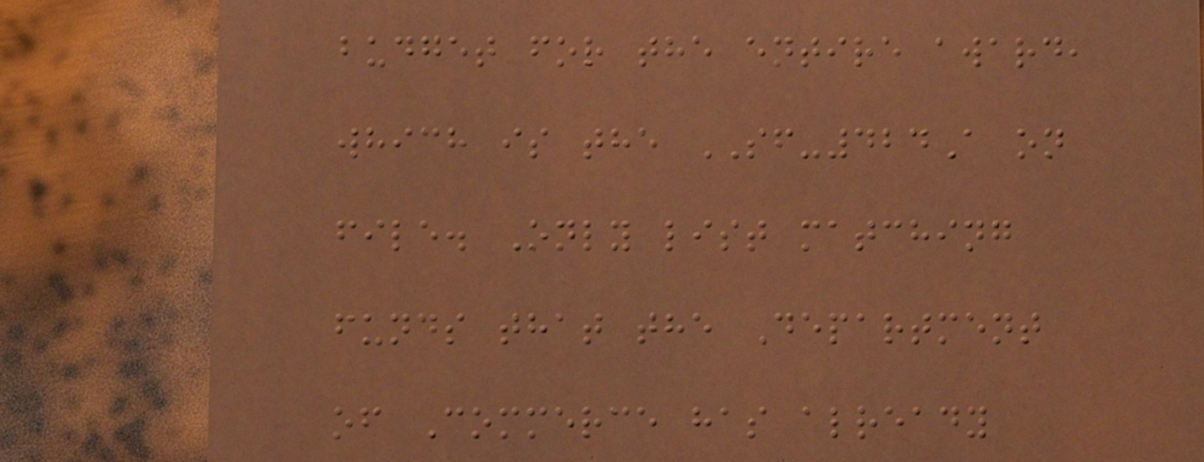budget for the entire award,
which is the SF-424A on
file. Only list matching
funds that the Department
of Commerce has already
